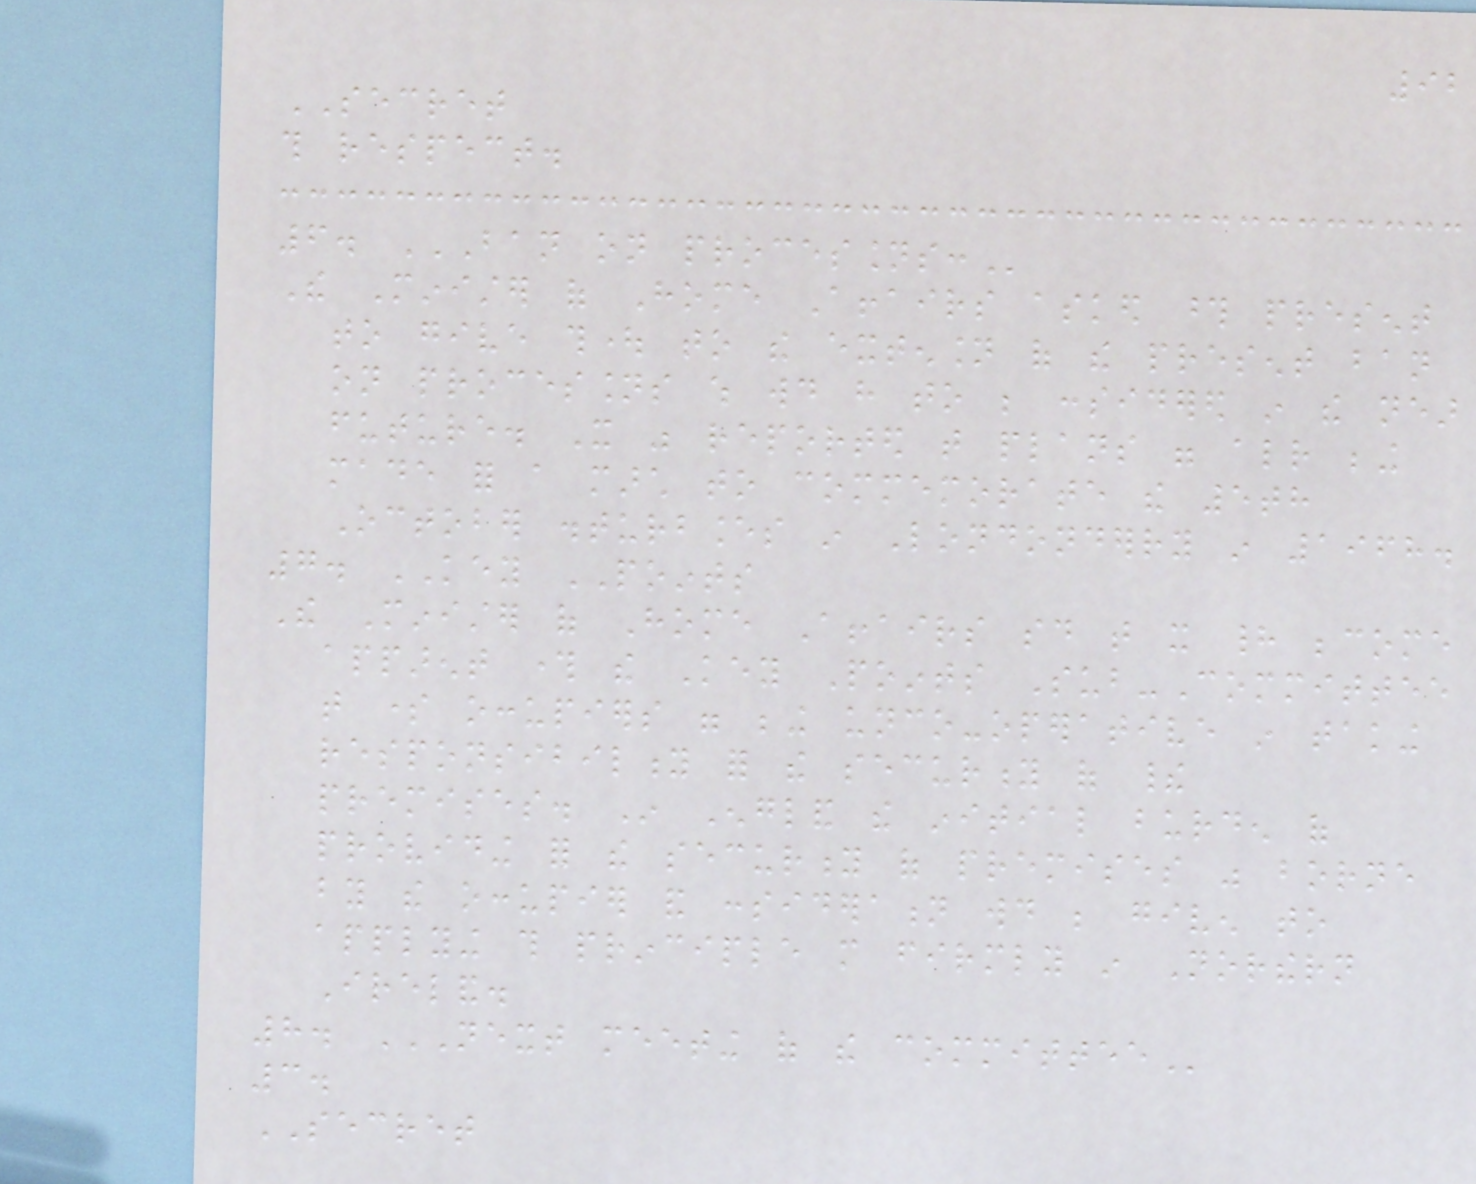92
SECRET
this respect.
6. BAN ON PROCESSIONS:
The Minister of Home Affairs asked those present
to give thought to the extension of the present ban
on processions which would have to be considered in the near
future. It was reported that plans were already being
made for a march to commemorate the 5th
October disturbances in Londonderry in 1968.
7. KEY POINTS
The Minister of Home Affairs said that it had become
apparent through the Key Points Sub-Committee
that some occupiers were being unco-operative in taking
responsibility for the security of their
premises. In England the initial burden of
providing for the security of premises was borne
by the occupier and consideration would be given to
applying this principle more firmly in Northern
Ireland.
8. NEXT MEETING OF THE COMMITTEE
3.
SECRET
